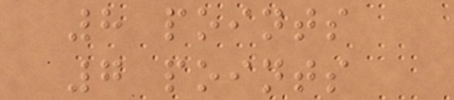8 points
7 points
